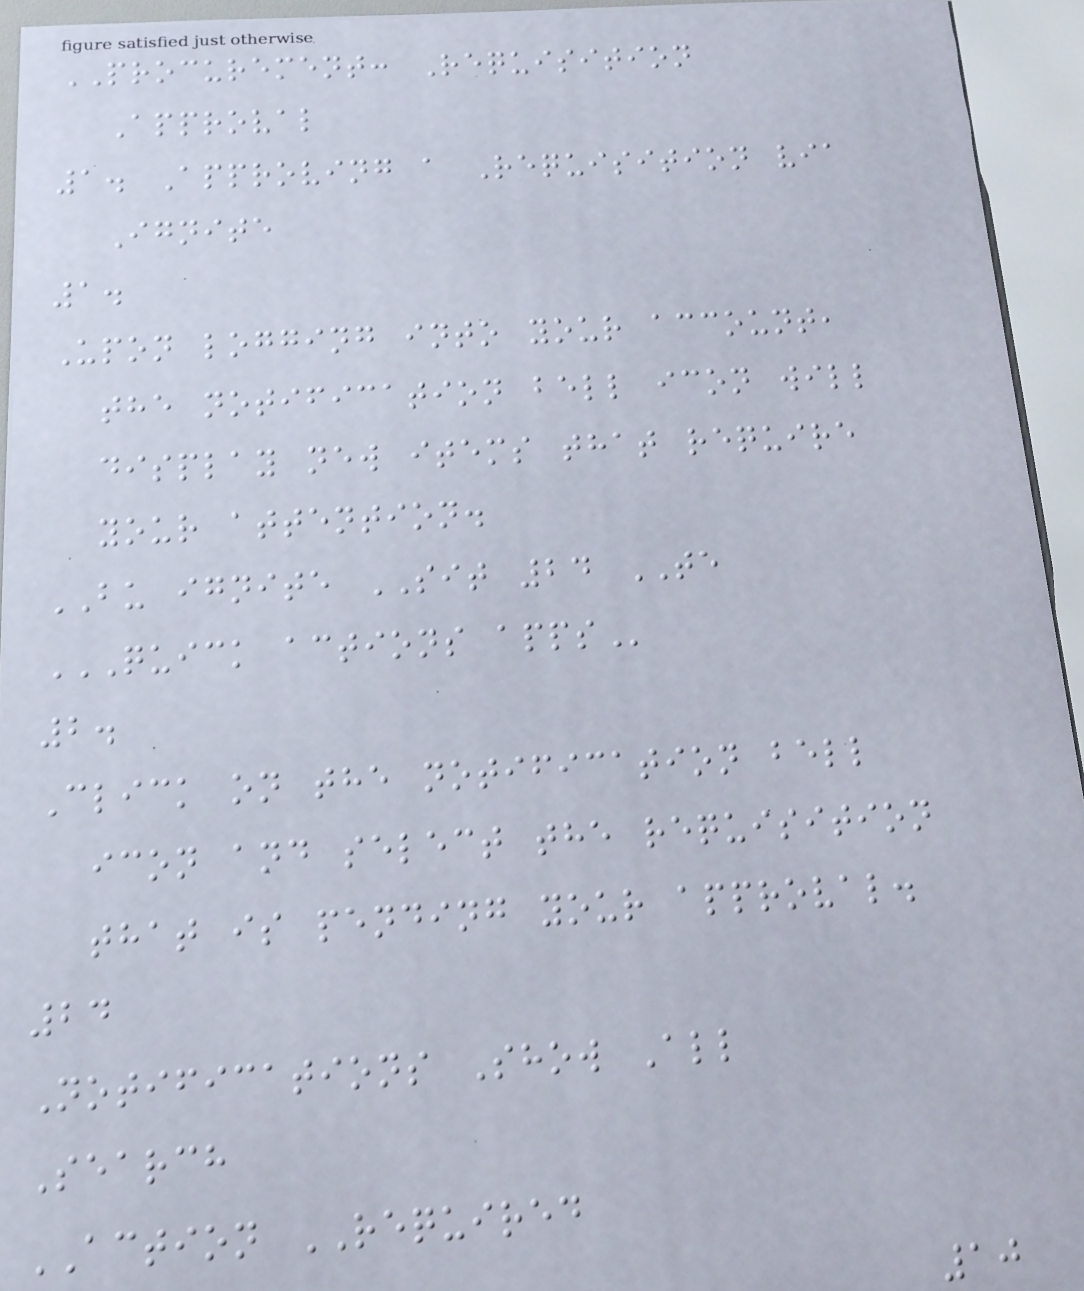PROCUREMENT: Requisition
Approval
1. Approving a Requisition via
Ignite
1.
Upon logging into your account,
the notification bell icon will
display new items that require
your attention.
BU ignite SIT 24 TE
QUICK ACTIONS APPS
2.
Click on the notification bell
icon and select the requisition
that is pending your approval.
24
Notifications Show All
Search
ACTION REQUIRED
10
